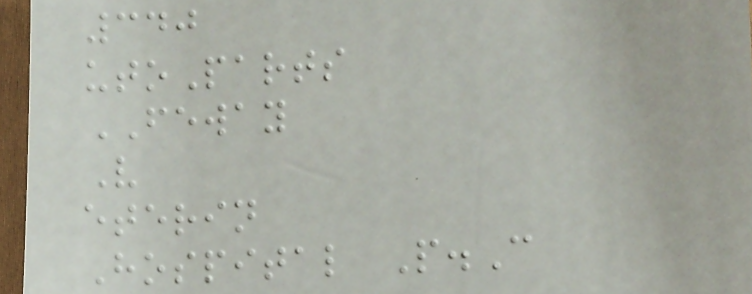340
utoParts
FEWAY
V
eterin
Hospital P.C
